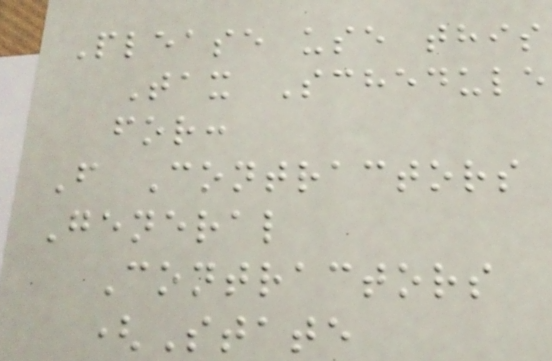Please use this
Tax Schedule
for:
F Contractors
General
Contractors
(State
